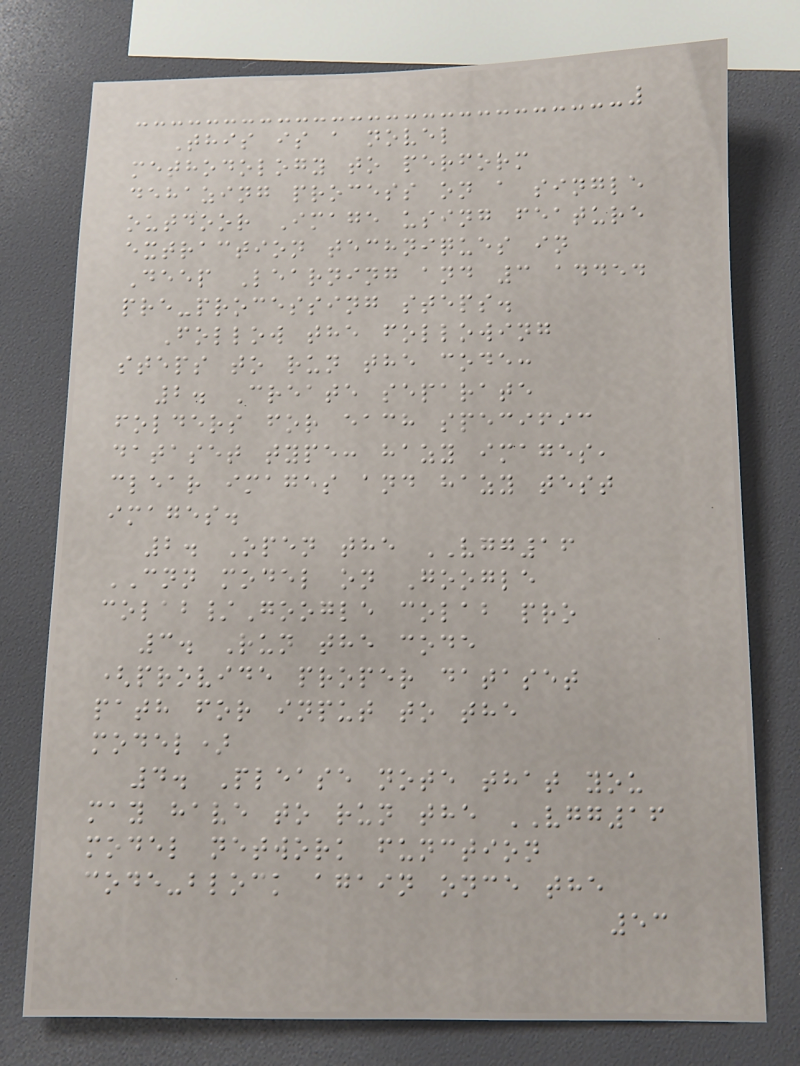This is a novel
methodology to perform
dehazing process on a single
outdoor Image using feature
extraction techniques in
Deep Learning and 3 added
pre-processing steps.
Follow the following
steps to run the code:
2. Create separate
folders for each specific
dataset type: hazy images,
clear images and hazy test
images.
2. Open the VGG16
CNN model on Google
colab/Google colab pro
3. Run the code
(provide proper dataset
path for input to the
model)
4. Please note that you
may have to run the VGG16
model network function
code-block again once the
53
